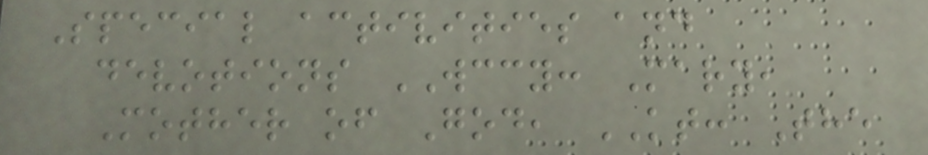Special activities and
devotions WCCY: Mary,
Mother of God, KT: The
